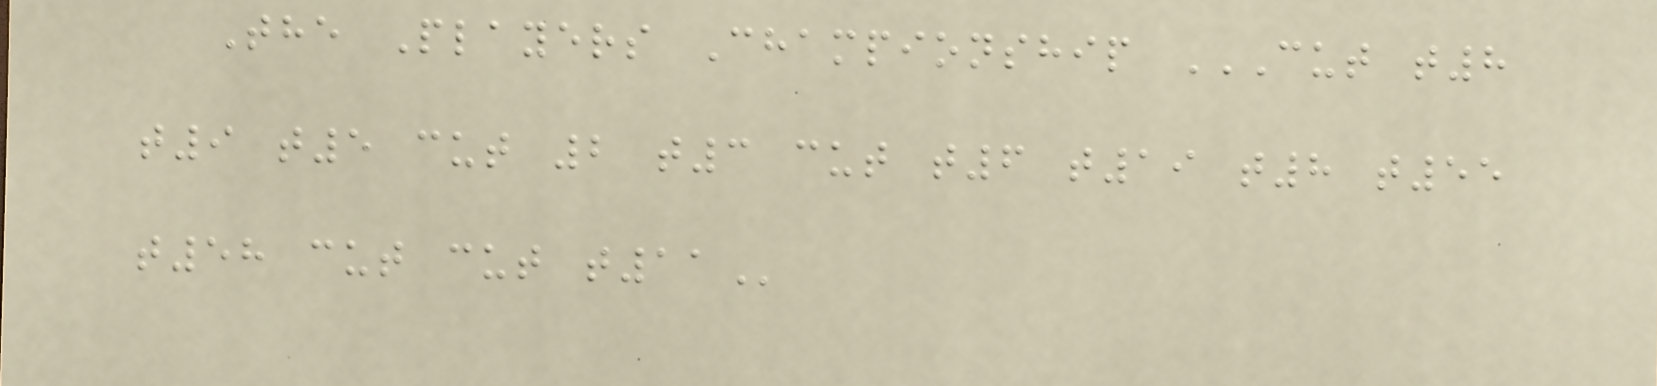The Players Championship CUT T8
T9 T5 CUT 2 T3 CUT T6 T19 T8 T55
T58 CUT CUT T11
